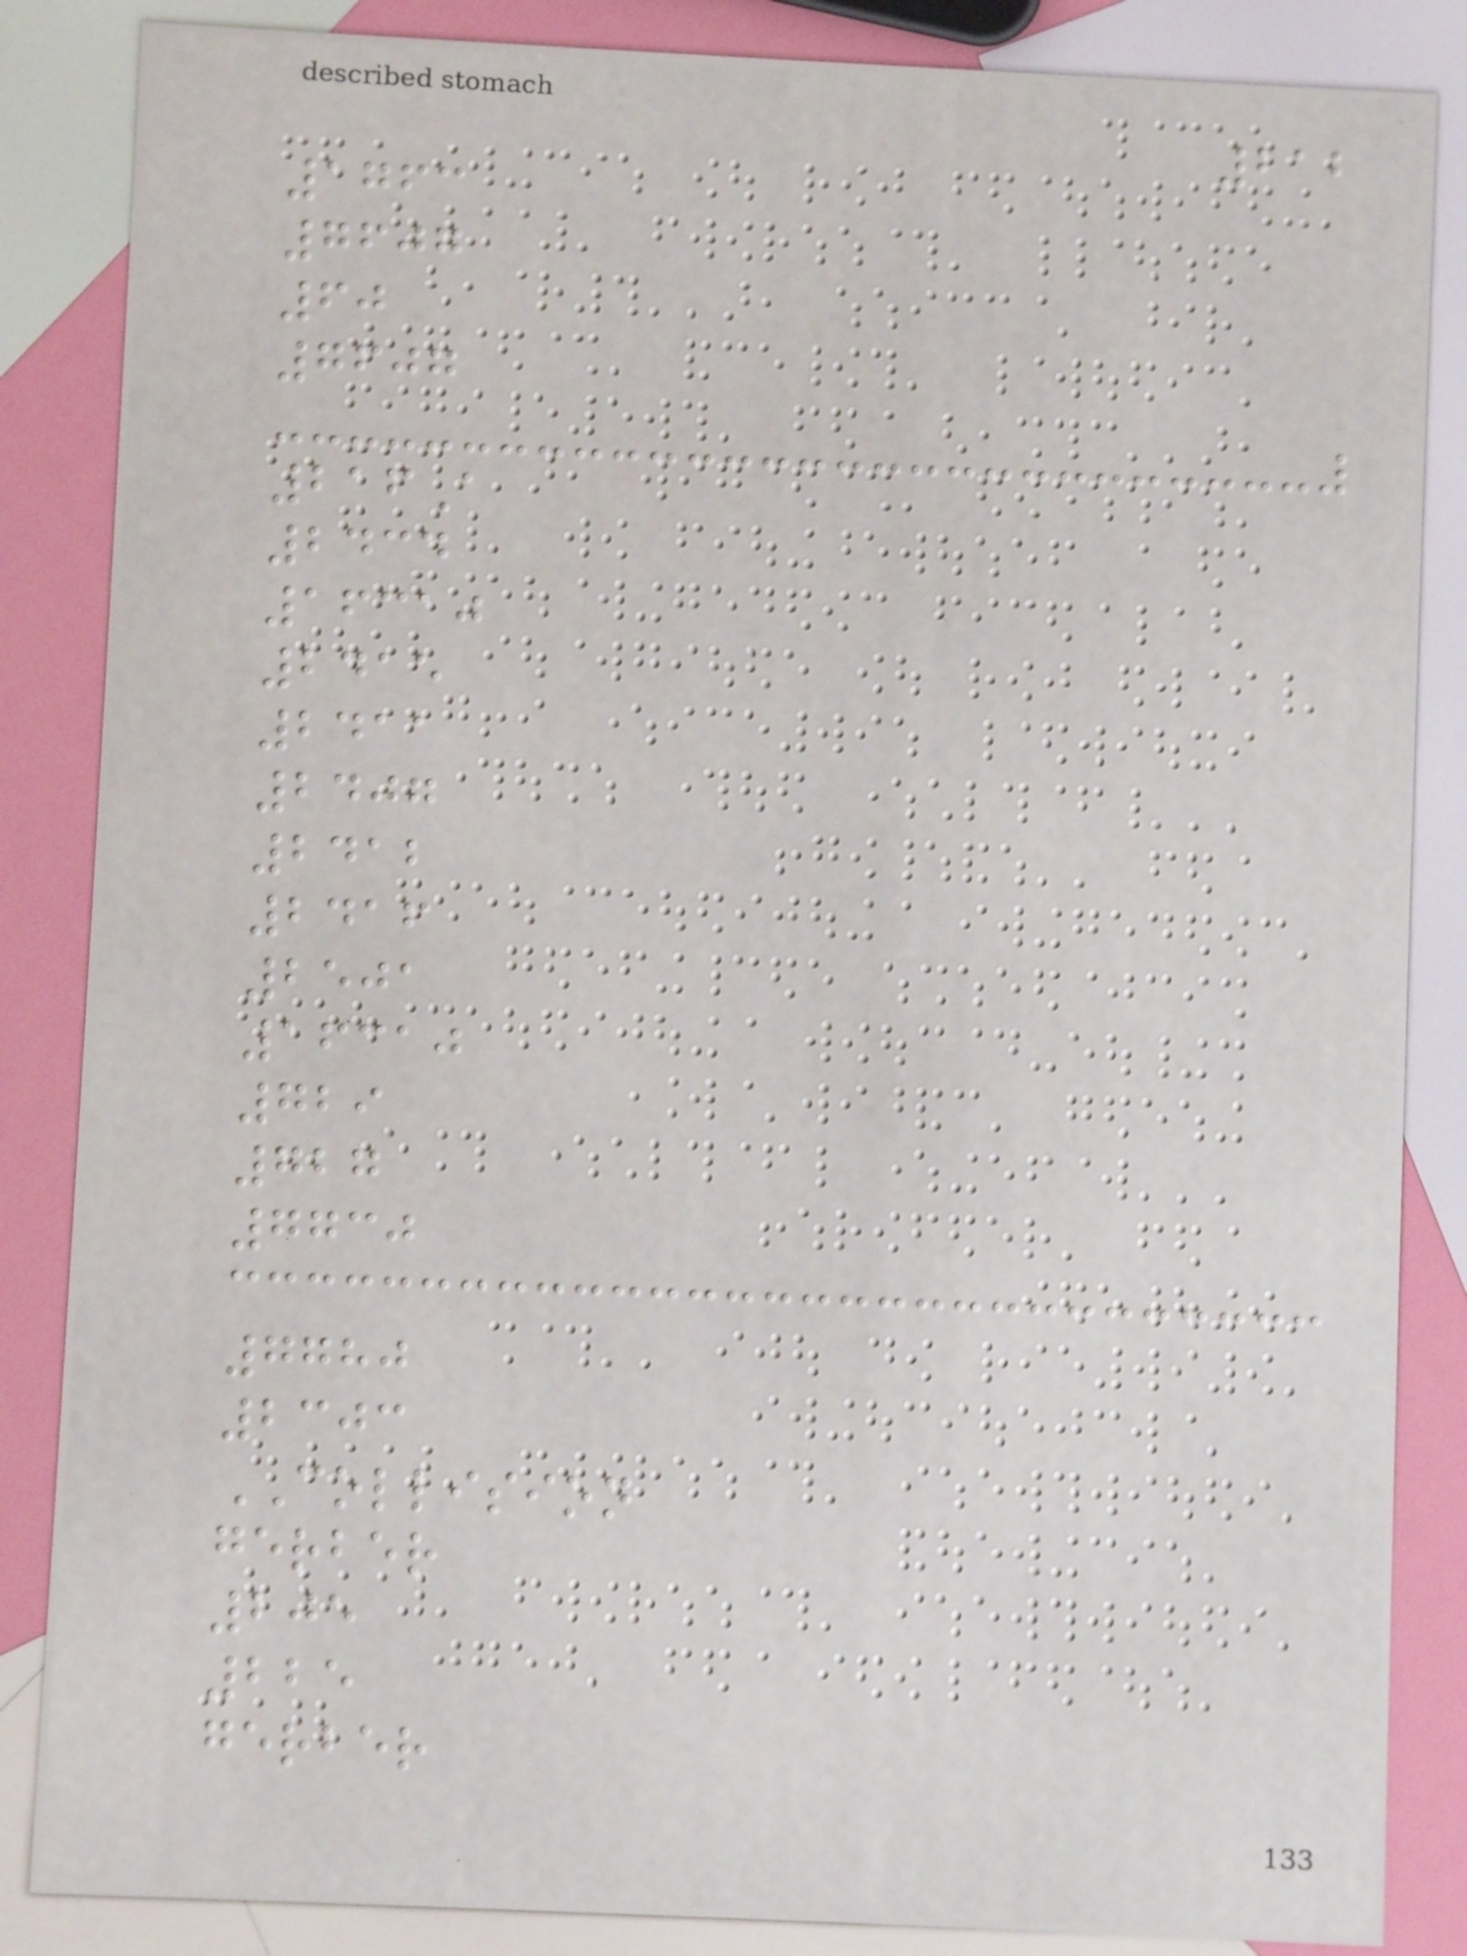212
1763
7607
60
7607
216A
2434
16310
2415
2411
2407
2412
2416
2501
16310
729
727
7730
7780
2303
COLLISION
gerber
205
225
gerber
